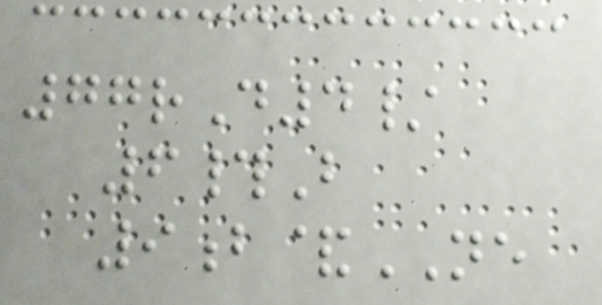77rD4/
6#B
9b&NE
